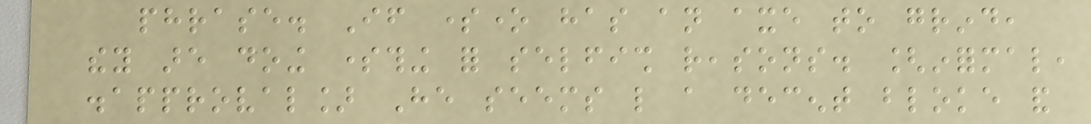phrase. If someone has an axe to grind,
they are doing something for selfish reasons. [informal,
disapproval] He seems like a decent bloke and
